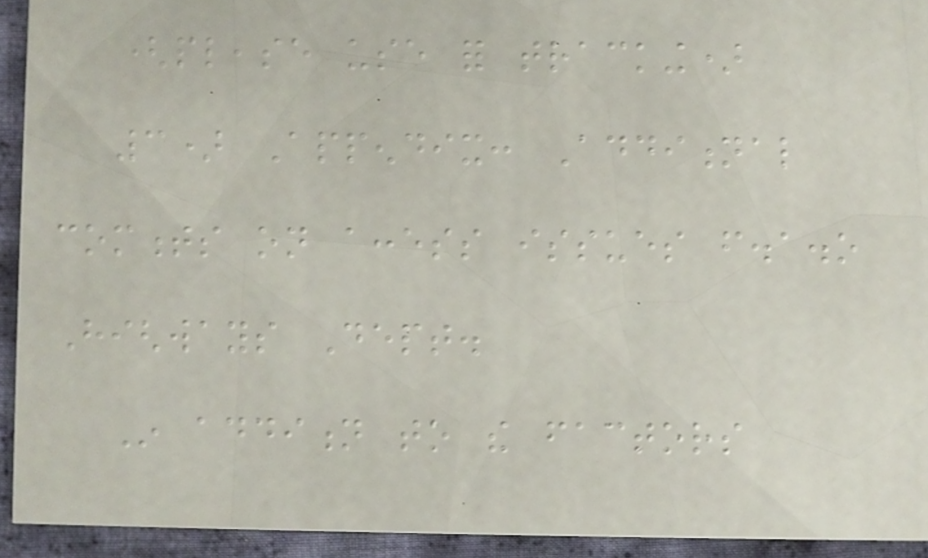(please use for tracking)
3) Appendix: Additional
comments on access issues f.a.o
Highways Dept.
In addition to the factors
